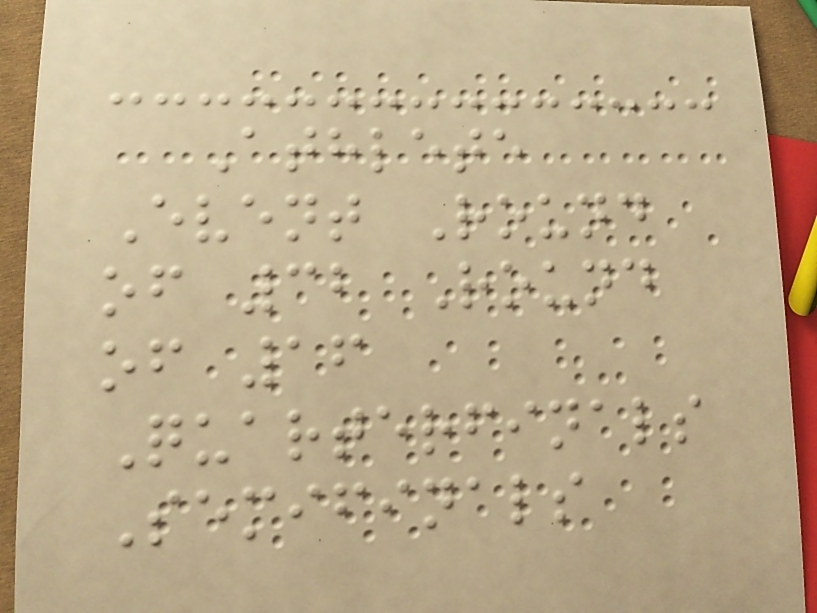Athlete
Event Round
of 32 Round
of 16
Quarterfinals
Semifinals
